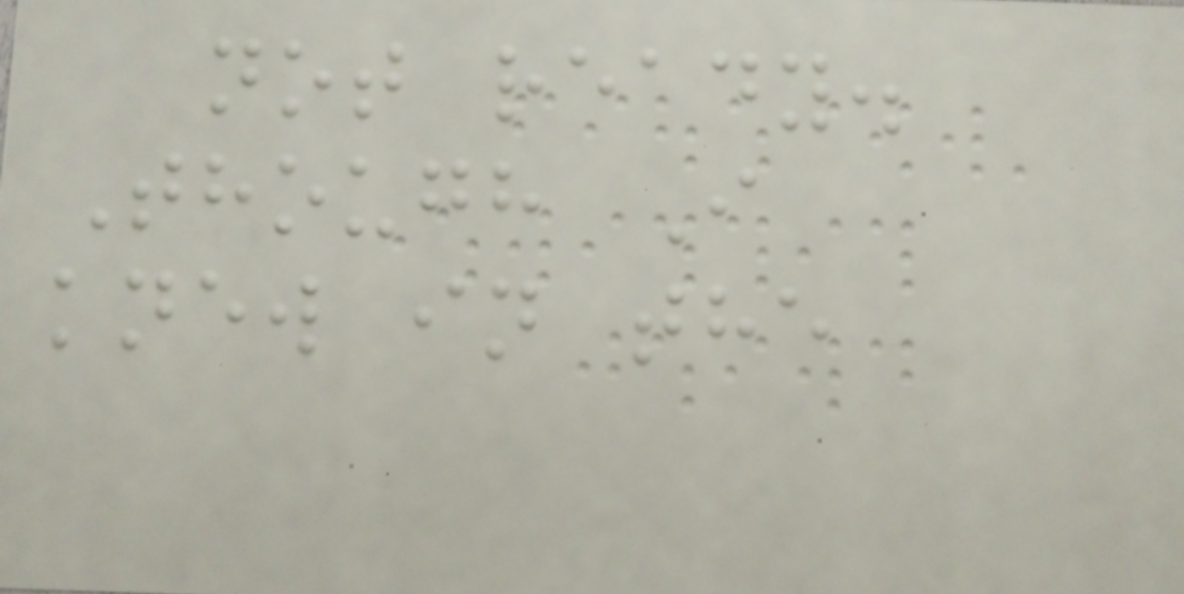not ready.
Though I
knew in the
